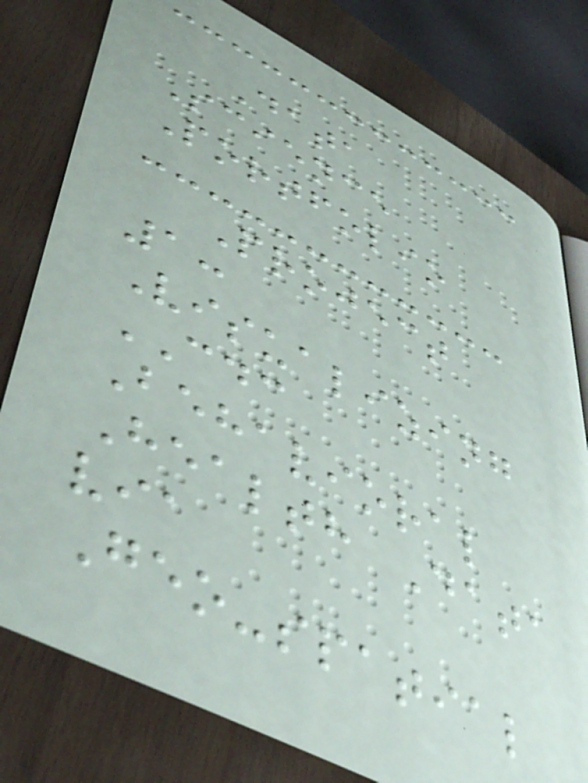Data
Science
Portfolio
Project
1:
Visualizing
CDC
Behavioral
Health Data
via
Geo-spatial
